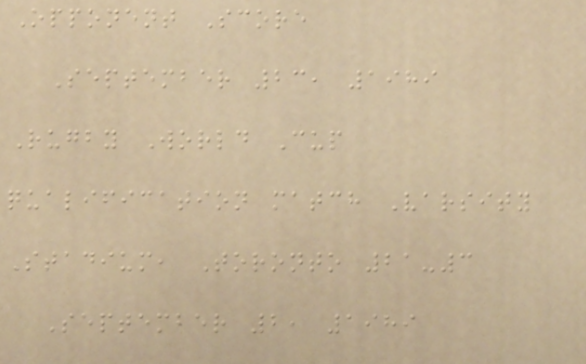Opponent Score
September 23, 1989
Rugby World Cup
qualification match Varsity
Stadium, Toronto 21-3
September 2, 1989
